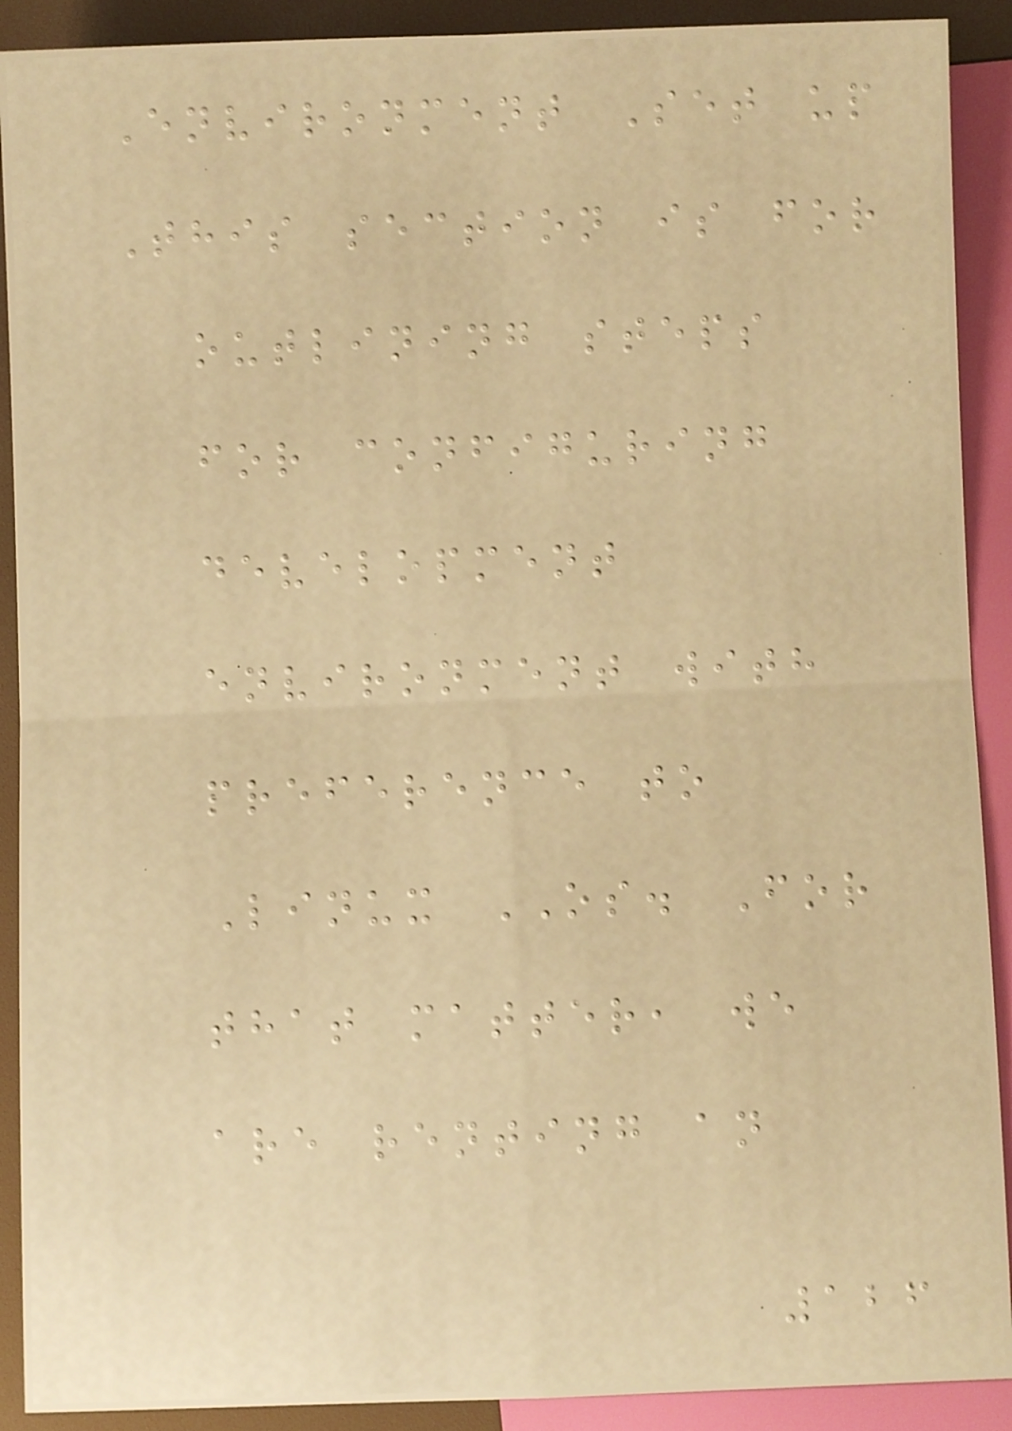Environment Set up
This section is for
outlining steps
for configuring
development
environment with
preference to
Linux OS. For
that matter, we
are renting an
126
